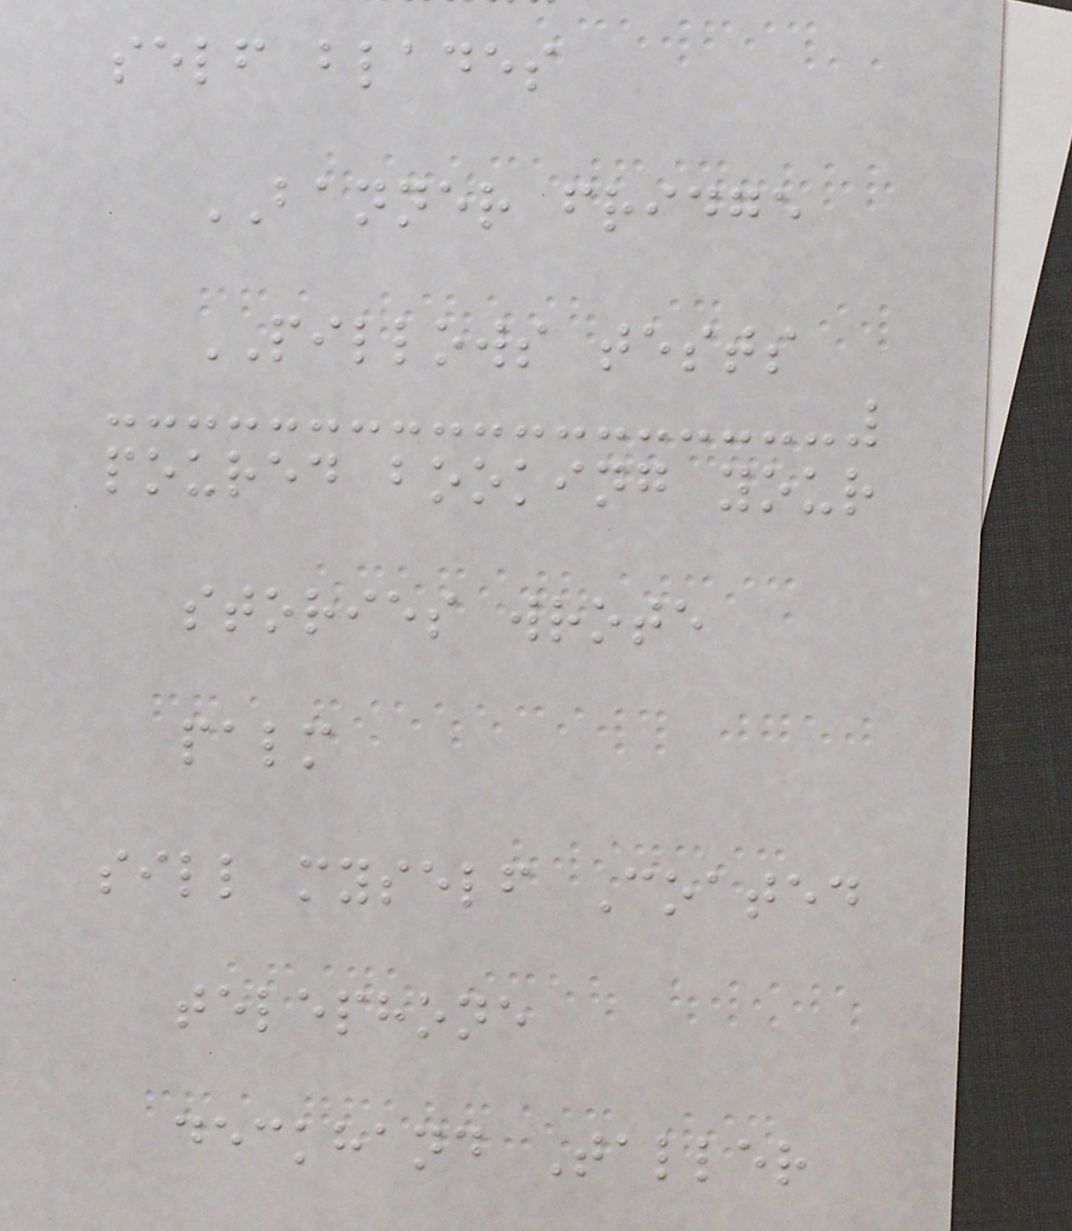self blades
BANNER fridge
PILLOWS tests
poured booking your
stories wrote
palm
sill myself Coated
telephone
deckhand Taller
